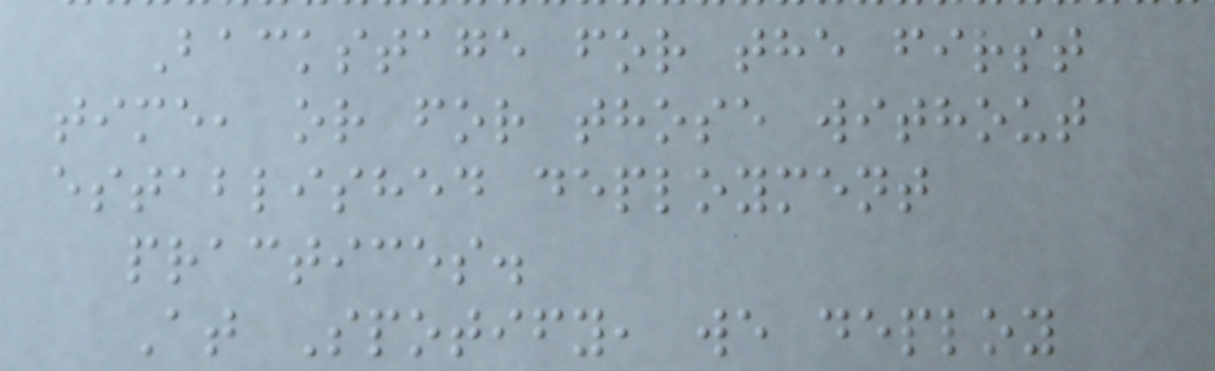Backstage for the first
time, or for those without
established deployment
practices.
At Spotify, we deploy
